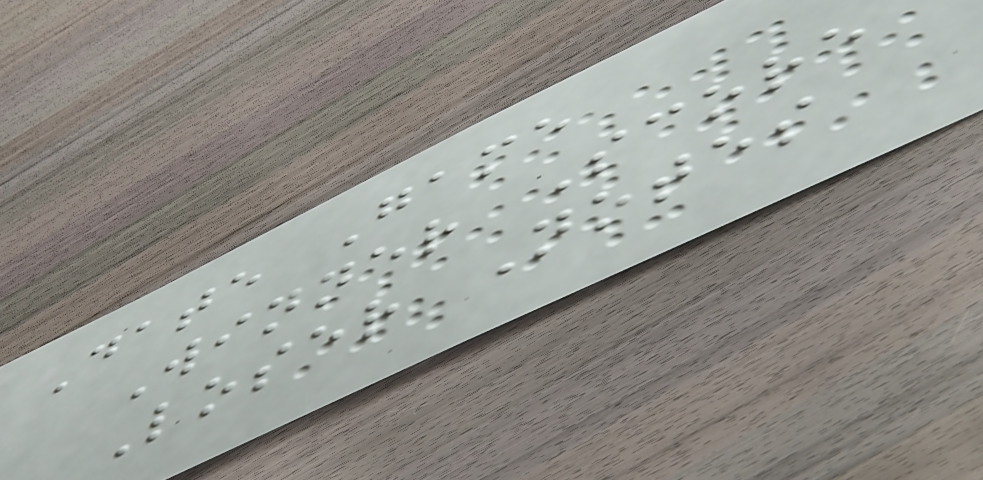Date Game
Winner Score
Loser Notes
